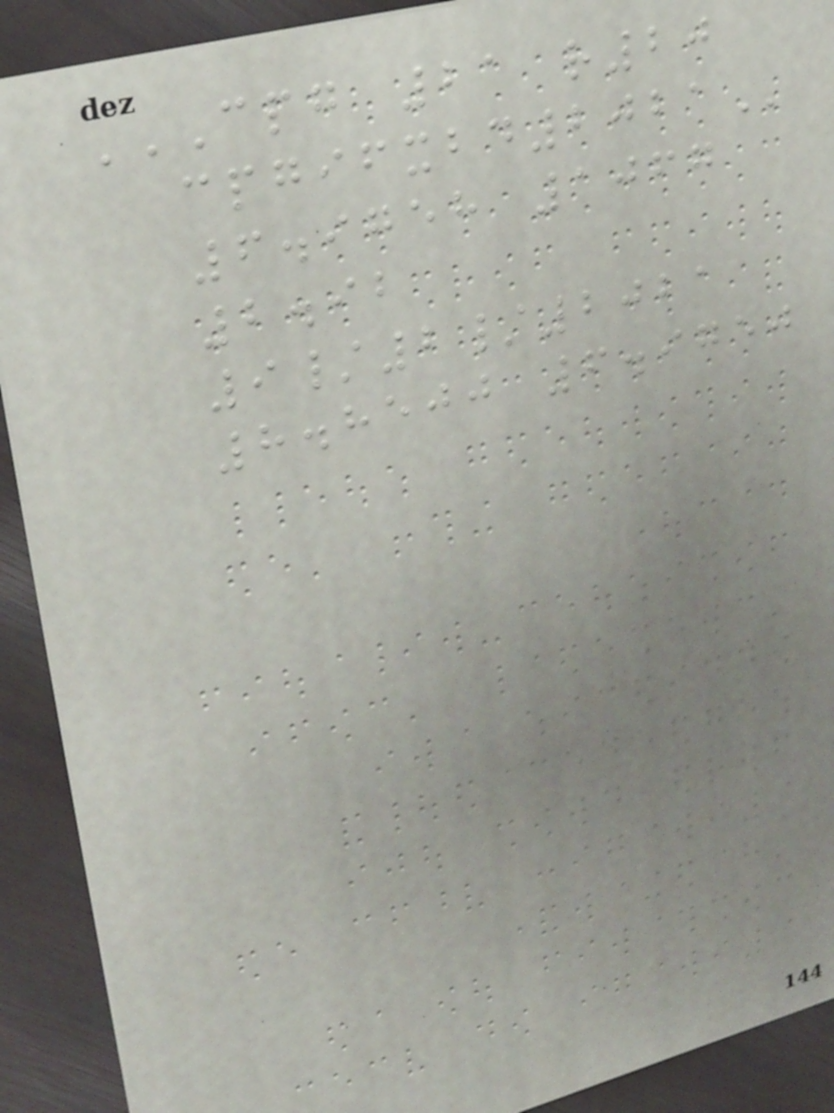CPG 21 R20
CPGIFXBD2021
6.9758 1067
2.92
9/2/2021
8.8500 6.9750
